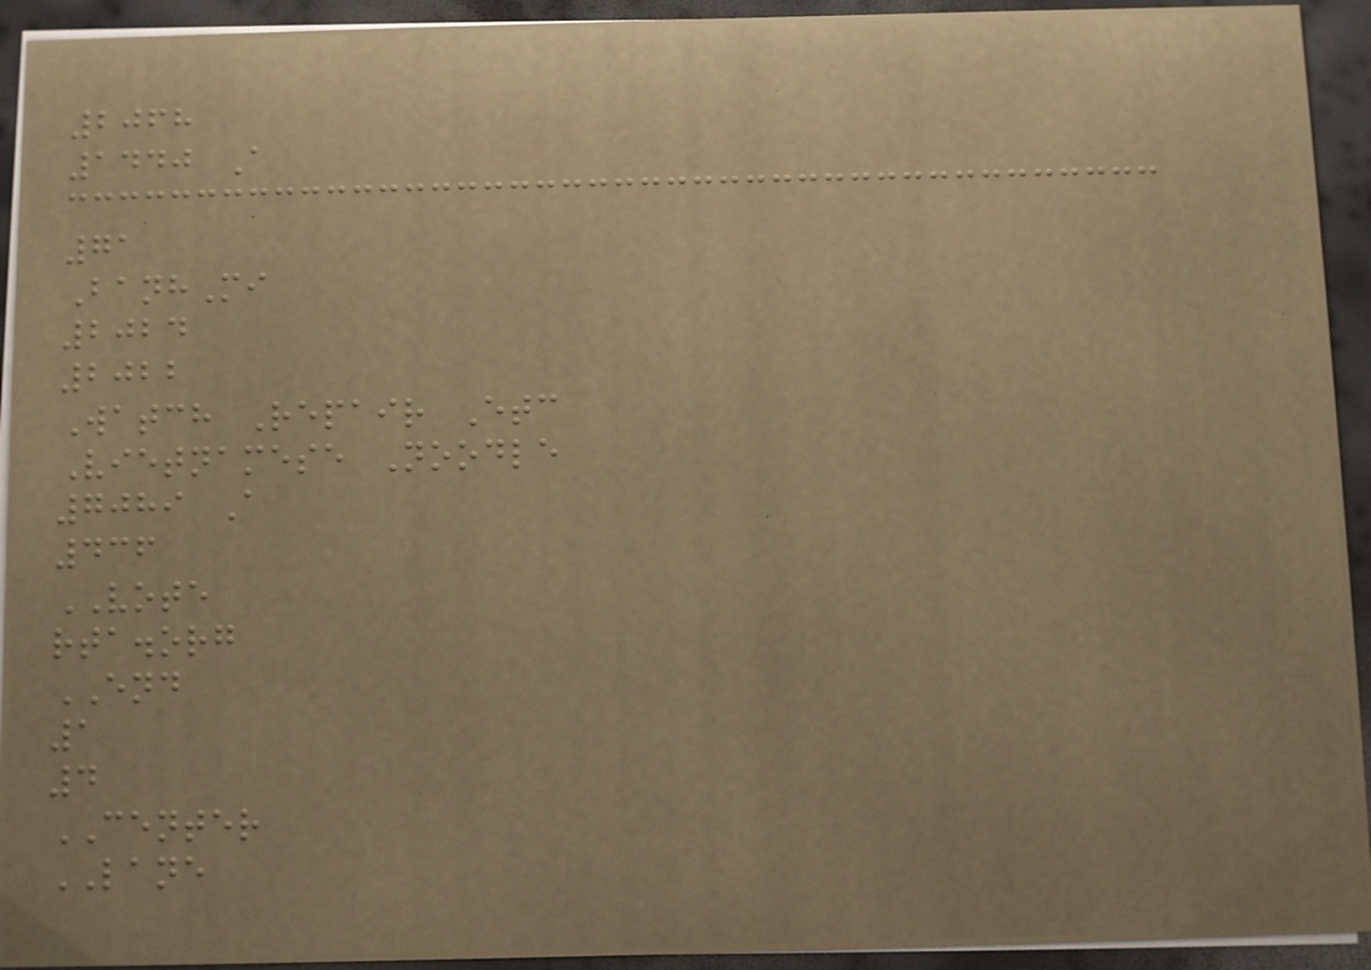2068
1440 A
71
BanhMi
2024
2022
Watch Repair Etc
Vietnamese Noodle
7089 A
436
VOTE
rta.org
END
1
4
CENTER
LANE
